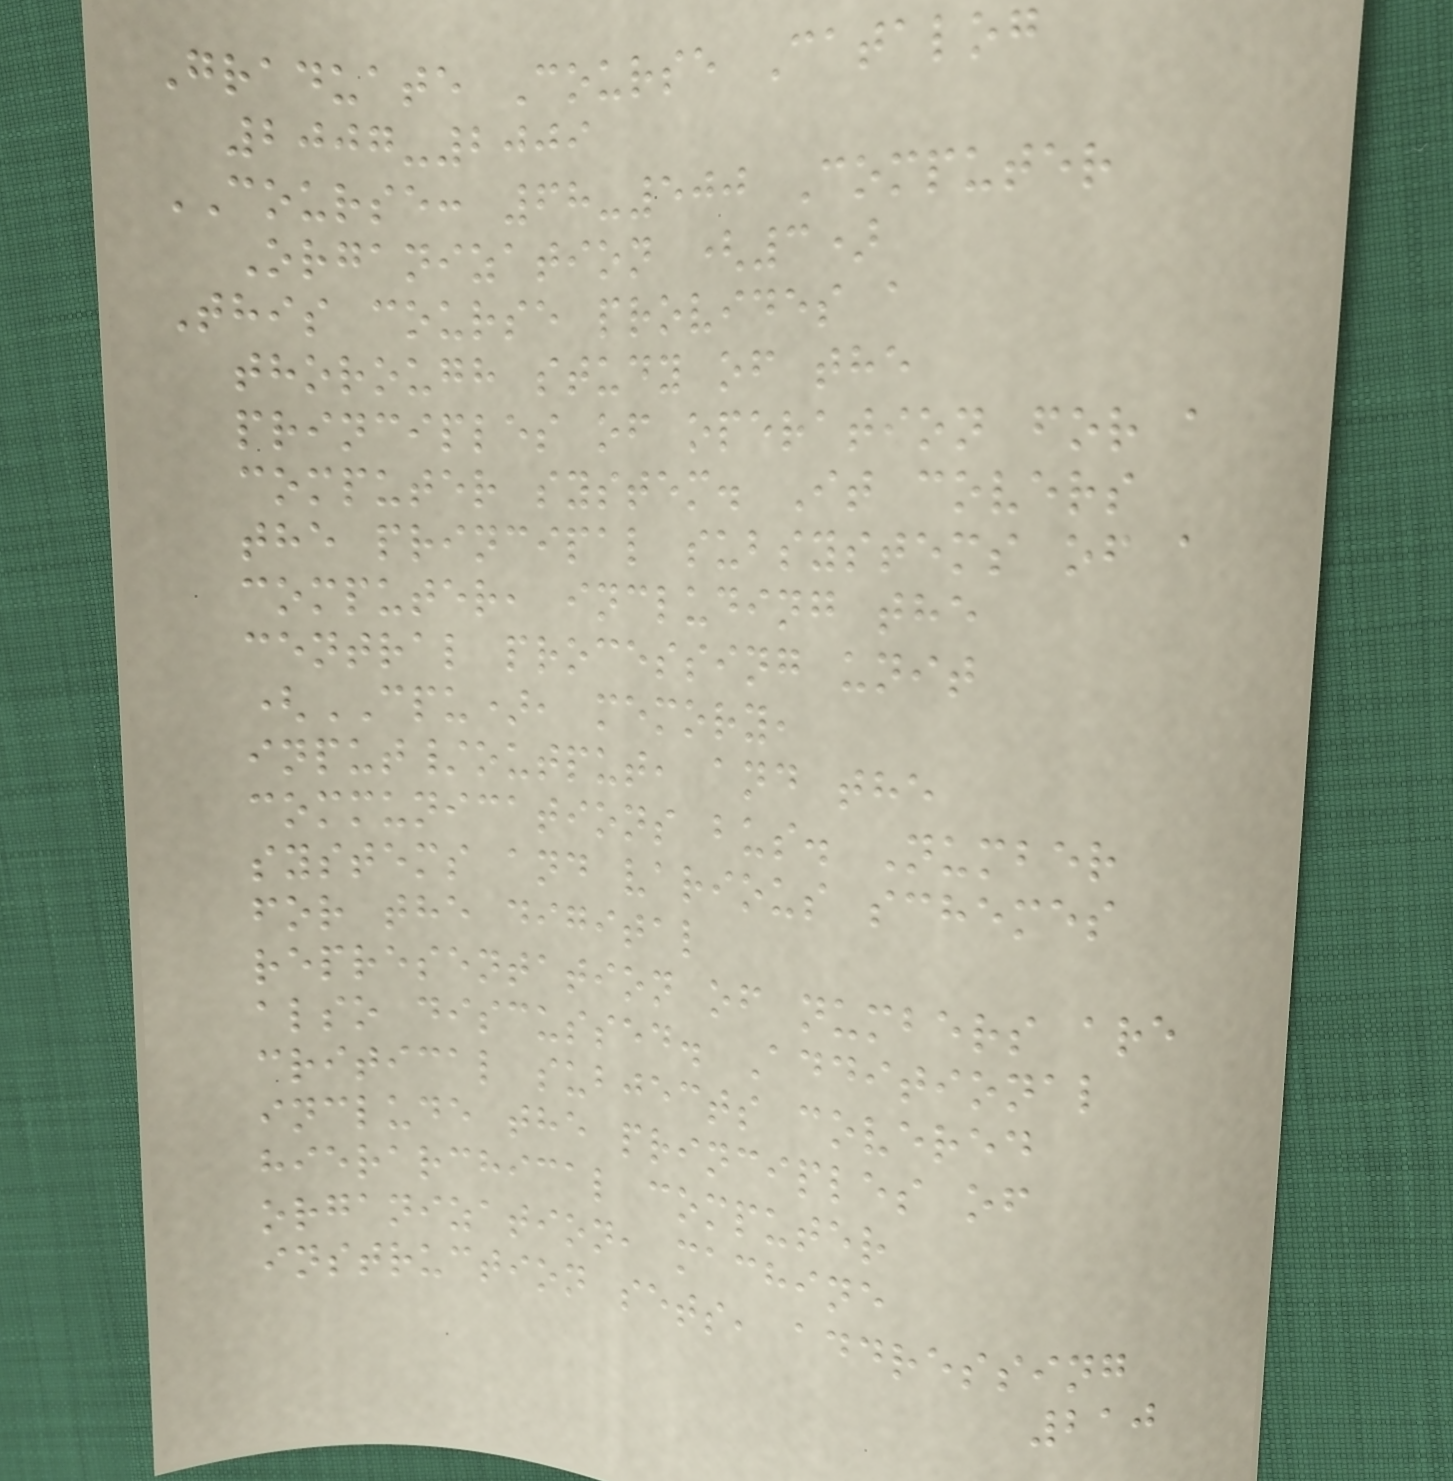Graduate Course Catalog
2007-2009
COURSE: 68-500 Computer
Organization (3)
This course provides a
thorough study of the
principles of operation for a
computer system. It covers
the principal subsystems of a
computer, including the
central processing unit
(CPU), memory,
input/output, and the
communications bus. Number
systems and various schemes
for the digital
representation of numbers are
also discussed. Additional
critical subjects covered
include the principles of
hierarchical computer
organization, machine
instruction sets, addressing
210
